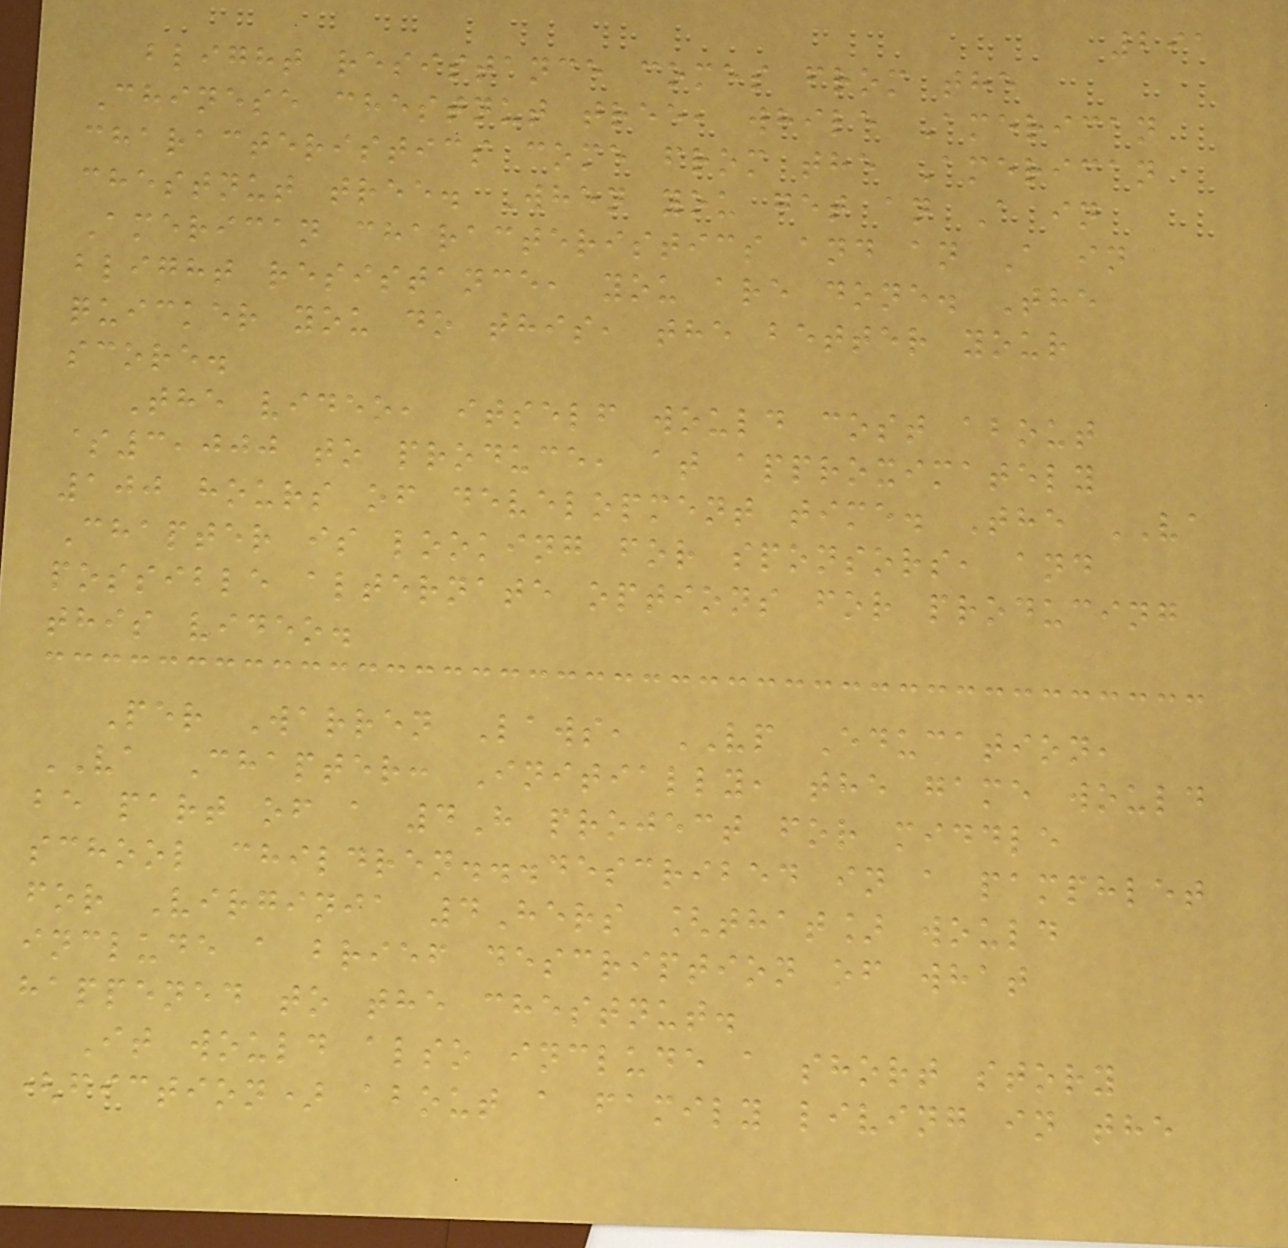291
blight resistance comes from the
Chinese chestnut tree, while American
characteristics come from the American
chestnut tree. When you get an A in
American characteristics and an A in
blight resistance, you are done. The
quicker you do this, the better your
score.
The video, itself would cost about
$3,000 to produce, at approximately
100 hours of development time. The VA
Chapter is looking for sponsors, and
possible alternate options for producing
this video.
Per Warren Laws, VP Education,
VA Chapter: Initially, the game would
be part of a 4H project for middle
school children...described in a pamphlet
for Virginia 4Hers [that] would
include a brief description of what
happened to the chestnut.
It would also include a short story
(fiction) about a family living in the
